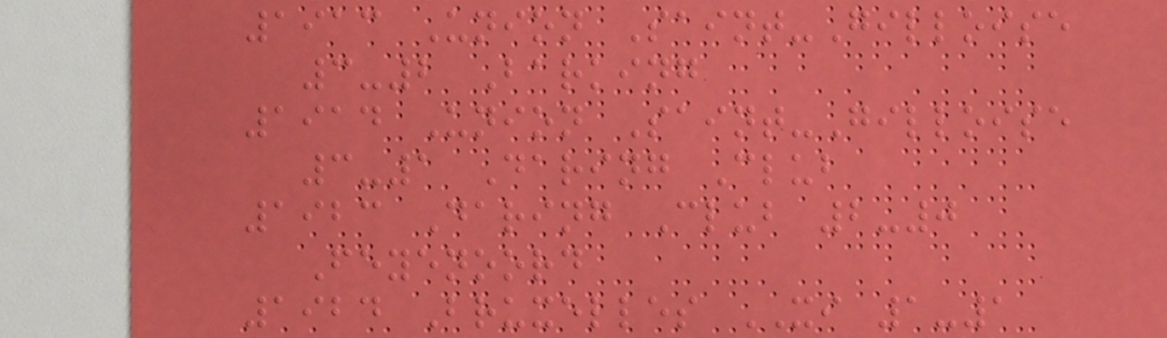1913 Union Saint-Gilloise
3-2 Barking
1914 Union Saint-Gilloise
3-1 Daring Club
1923 Daring Club 2-0
Feyenoord
1924 Bruxelles XI 1-1
